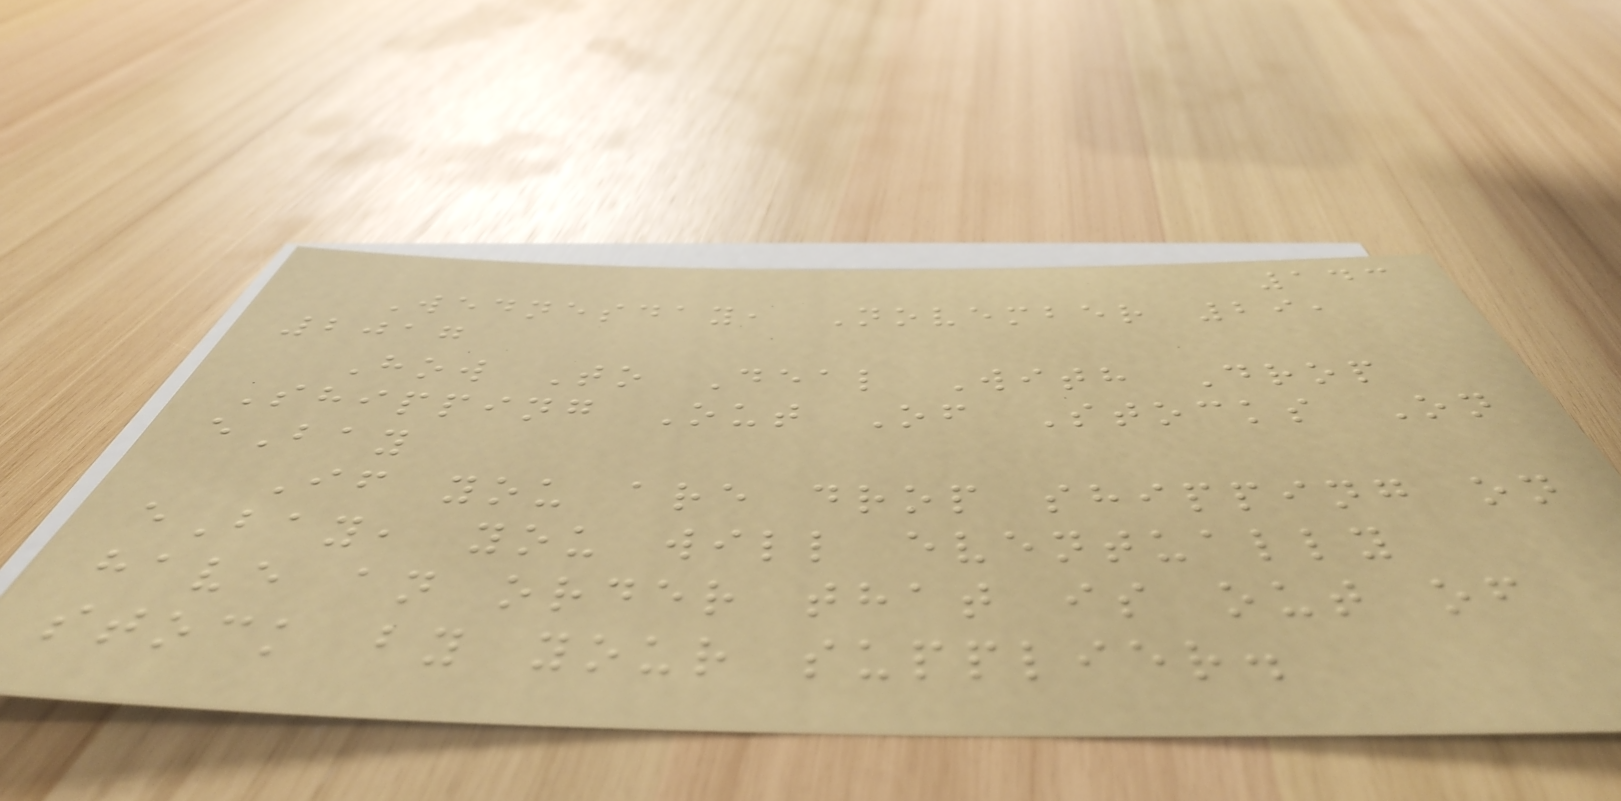143
Wednesday, November 29,
2017
How To Deal With Drop
Shipping Out Of Stocks On
eBay
If you are drop shipping on
eBay, you will eventually
have an order that is out of
stock by your supplier.
